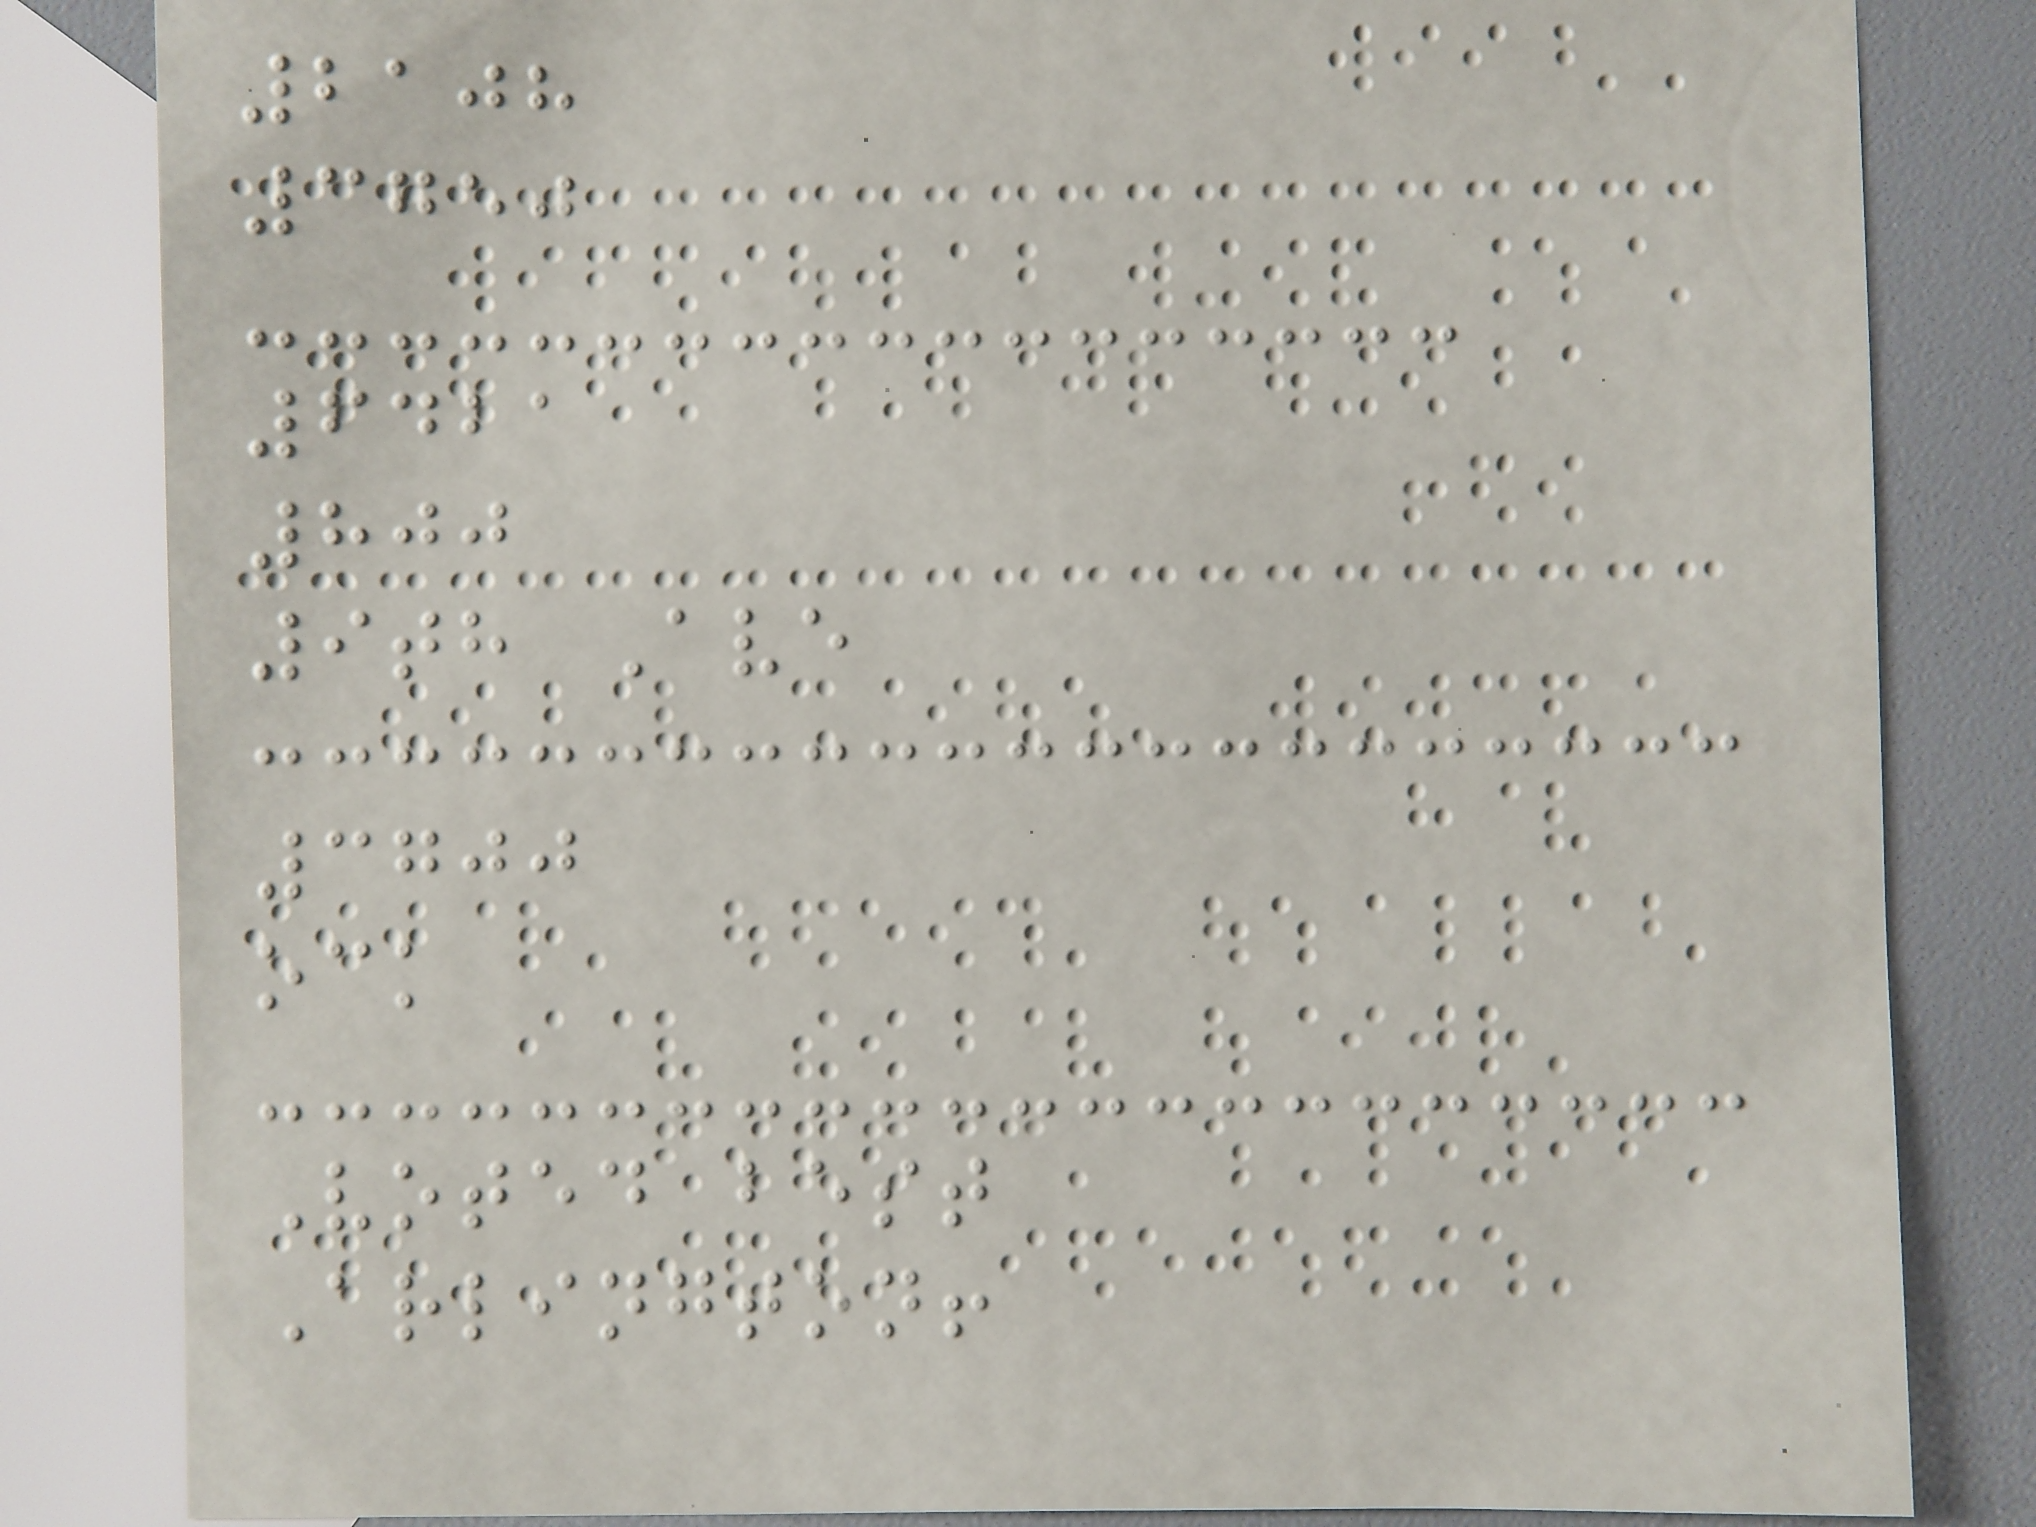2108
3750
6421
800
9th Ave
3700
ock
Voted best
Arlington!
